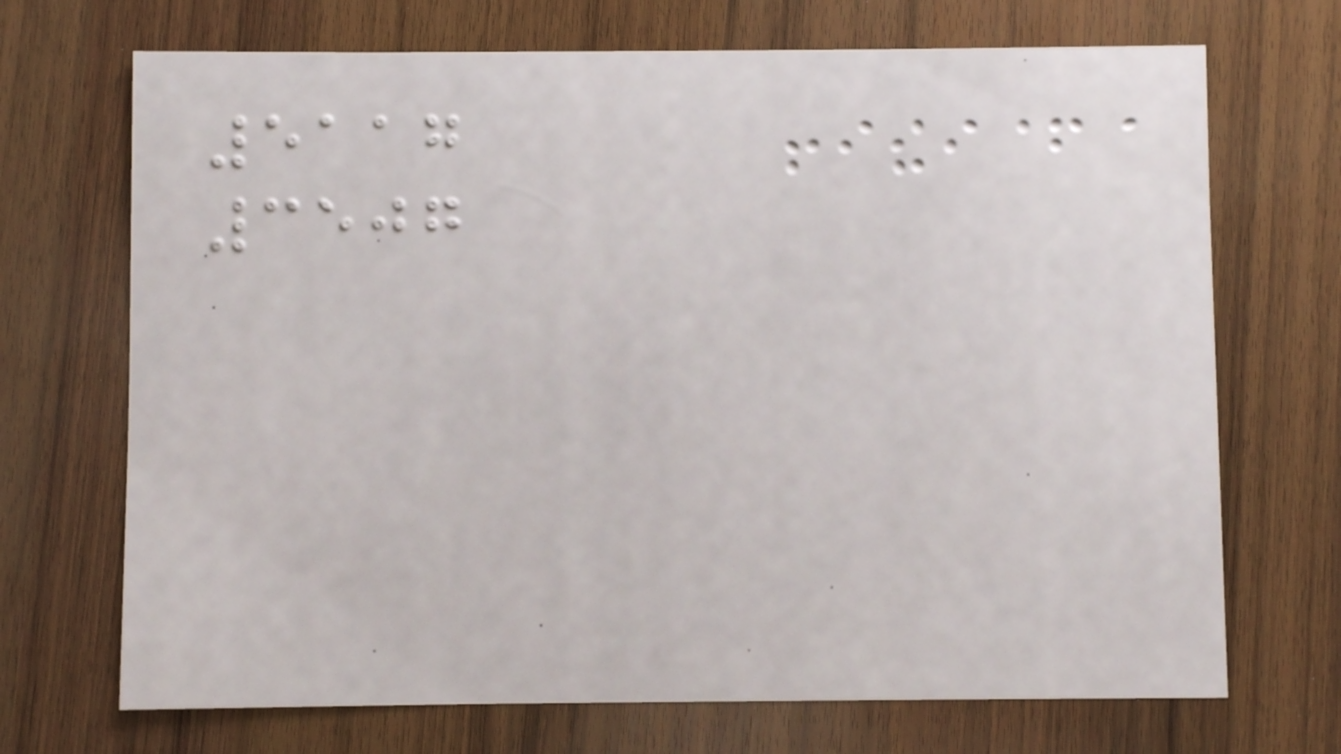5117
3507
